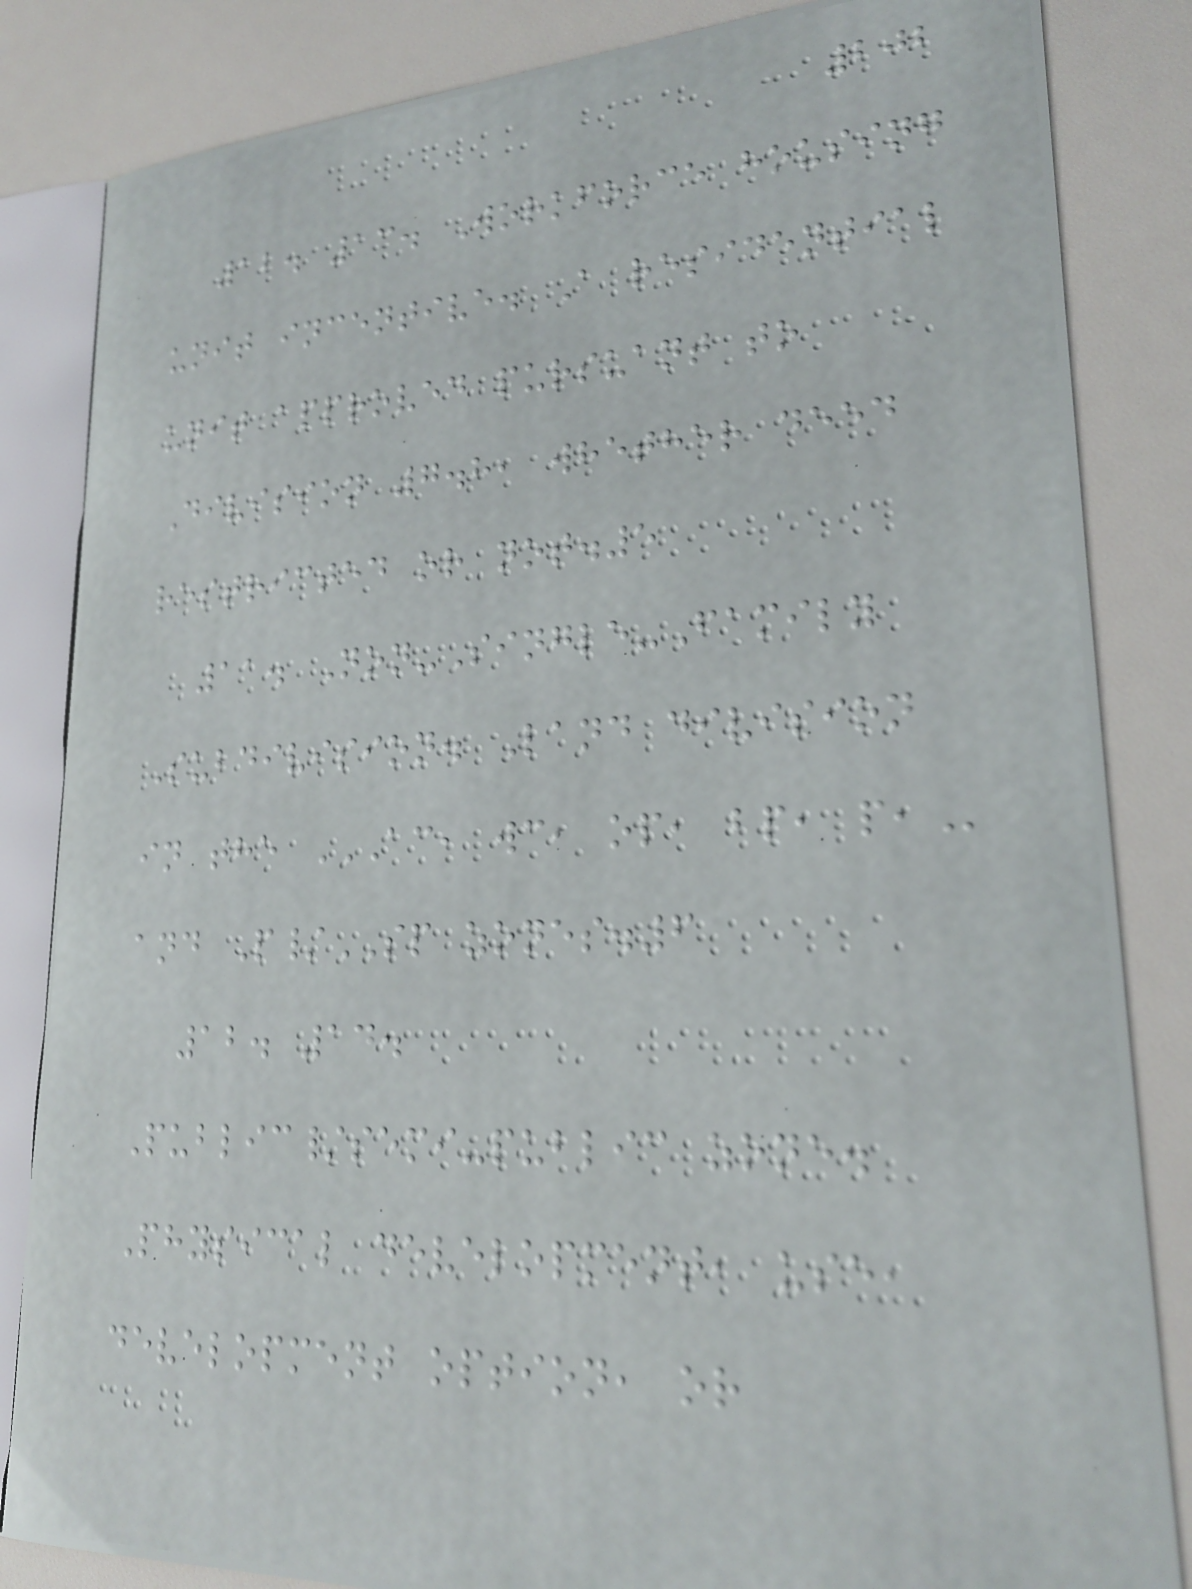202
12. 13. Workforce housing
unit incentive. A residential
unit approved pursuant to
Division 7.8, whether deed
restricted or not.5
11. Non-Single-Family
Subdivision. Land division
in the AC, WC, OP, BP, P,
and P/SP zones.6
12. 14.
Public/semi-public zone.
Physical development, use,
development option, or
